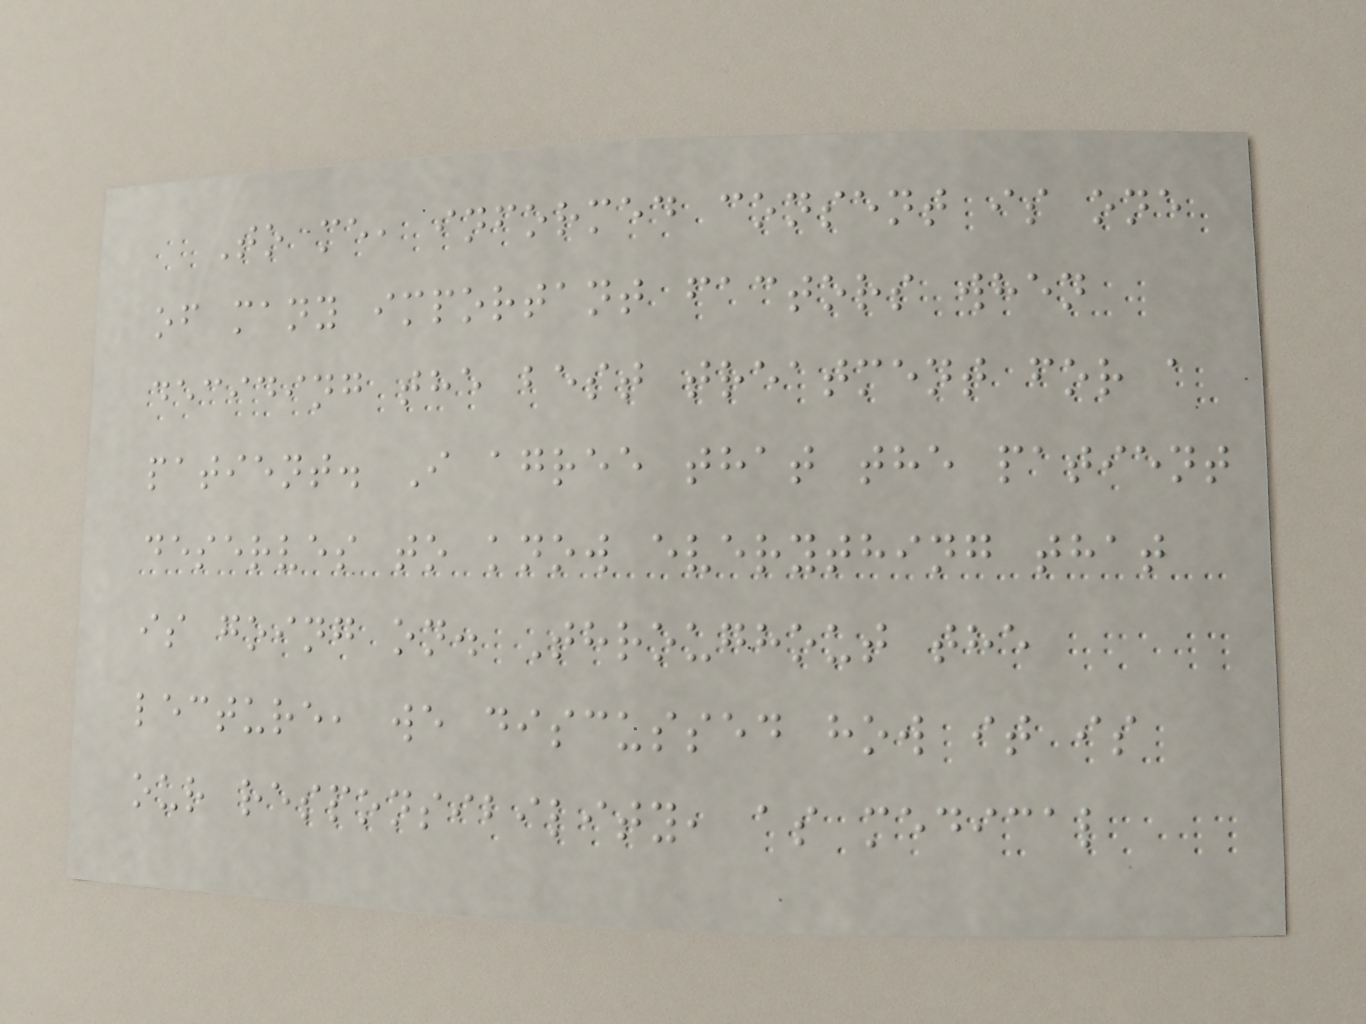To me, informed consent is one
of many important factors when
deciding the best treatment for a
patient. I agree that the patient
deserves to know everything that
is going on. Throughout the
lecture, we discussed how it is
our responsibility, as medical
